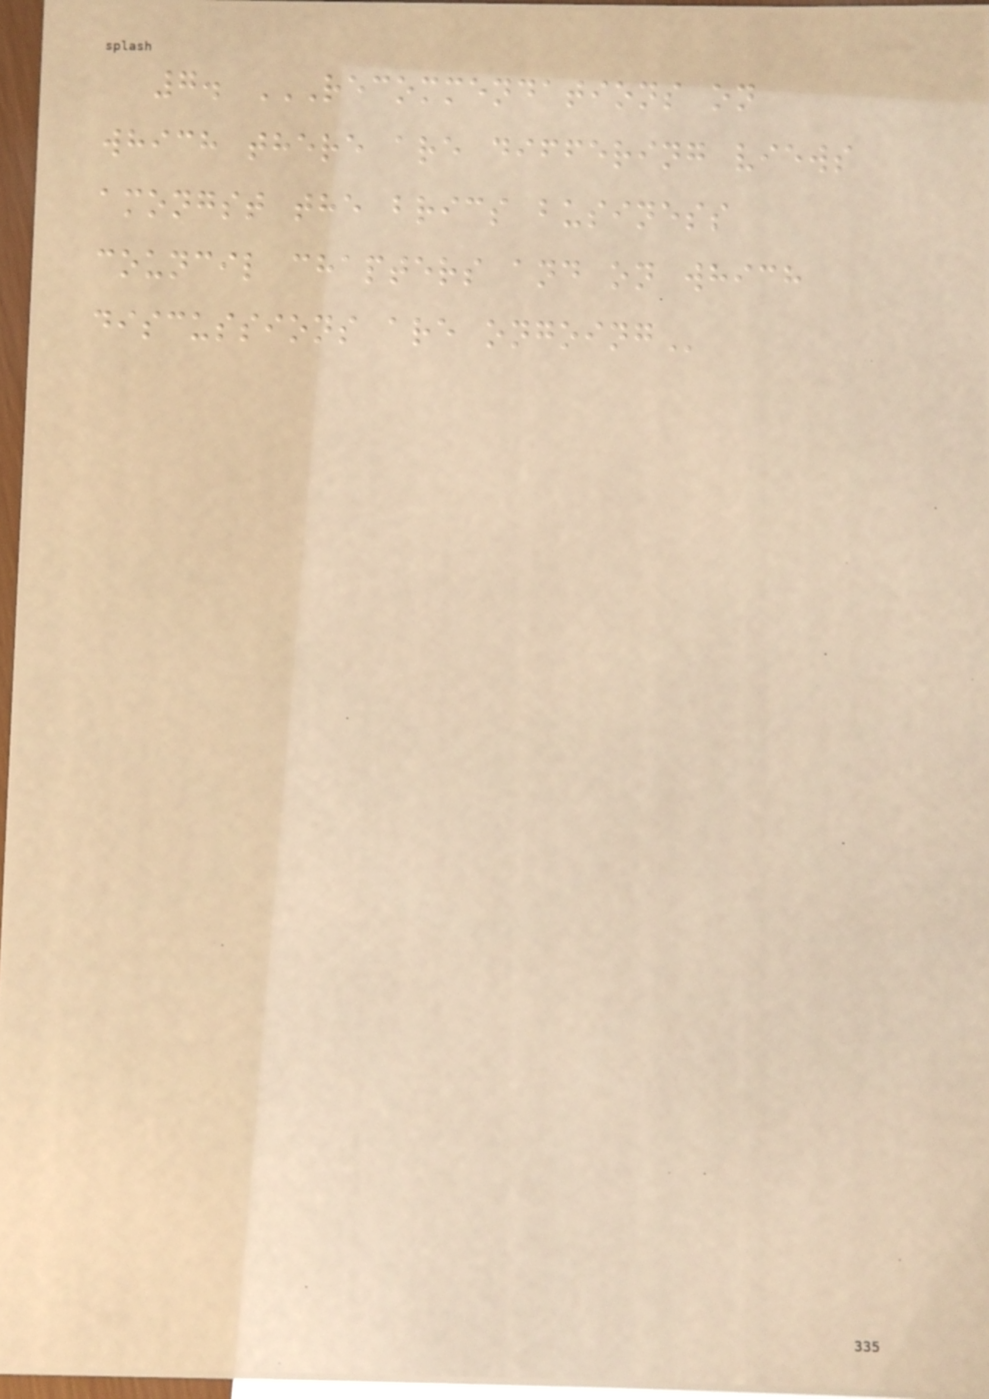7. RECOMMENDATIONS ON
WHICH THERE ARE DIFFERING VIEWS
AMONGST THE BRICS BUSINESS
COUNCIL CHAPTERS AND ON WHICH
DISCUSSIONS ARE ONGOING
